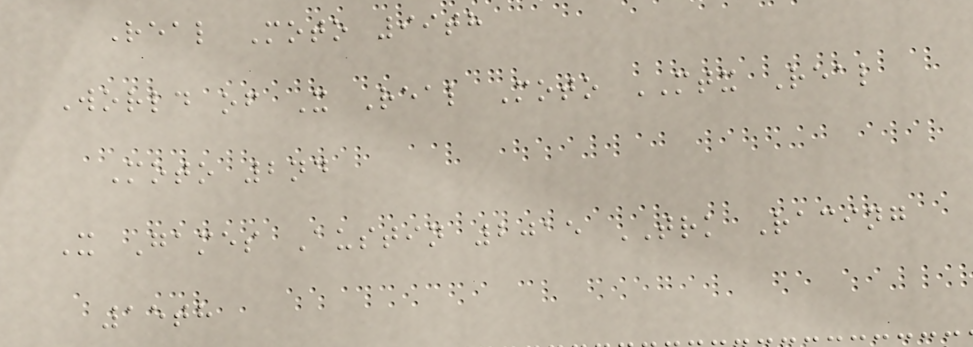Real Moto 99th
World of X Real Moto MTX Real
Moto 2nd
X Games Austin 2015 TRK Racing
15th
